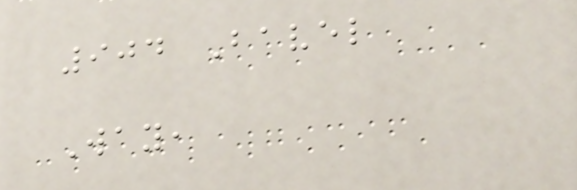904 Bavel
Way,
